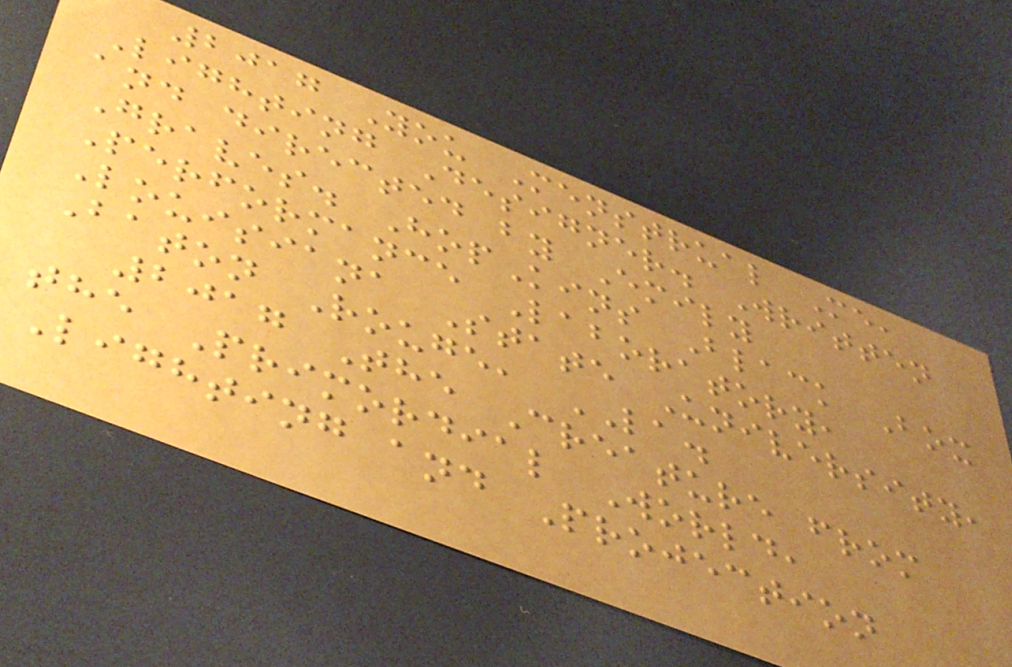2017 You Menstrual Me,
Lighting Designer. Written
and directed by Emily
Graves. HopKins Black Box
Performance Laboratory,
Louisiana State University,
Baton Rouge, LA.
2017 The Creature from
the Primordial World,
Lighting and Projection
